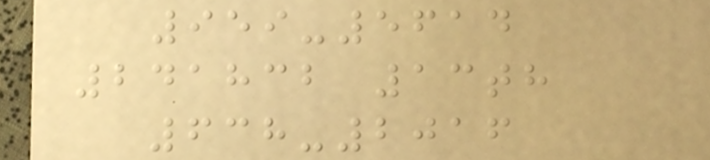959-5614
241832 13th
638-2016
